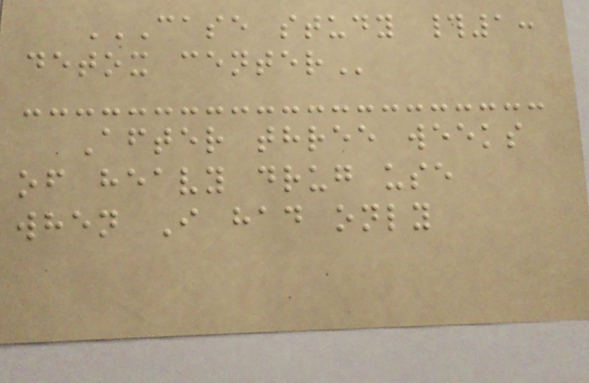CASE STUDY #1:
DETOX CENTER
After three weeks
of heavy drug use
when I had only
